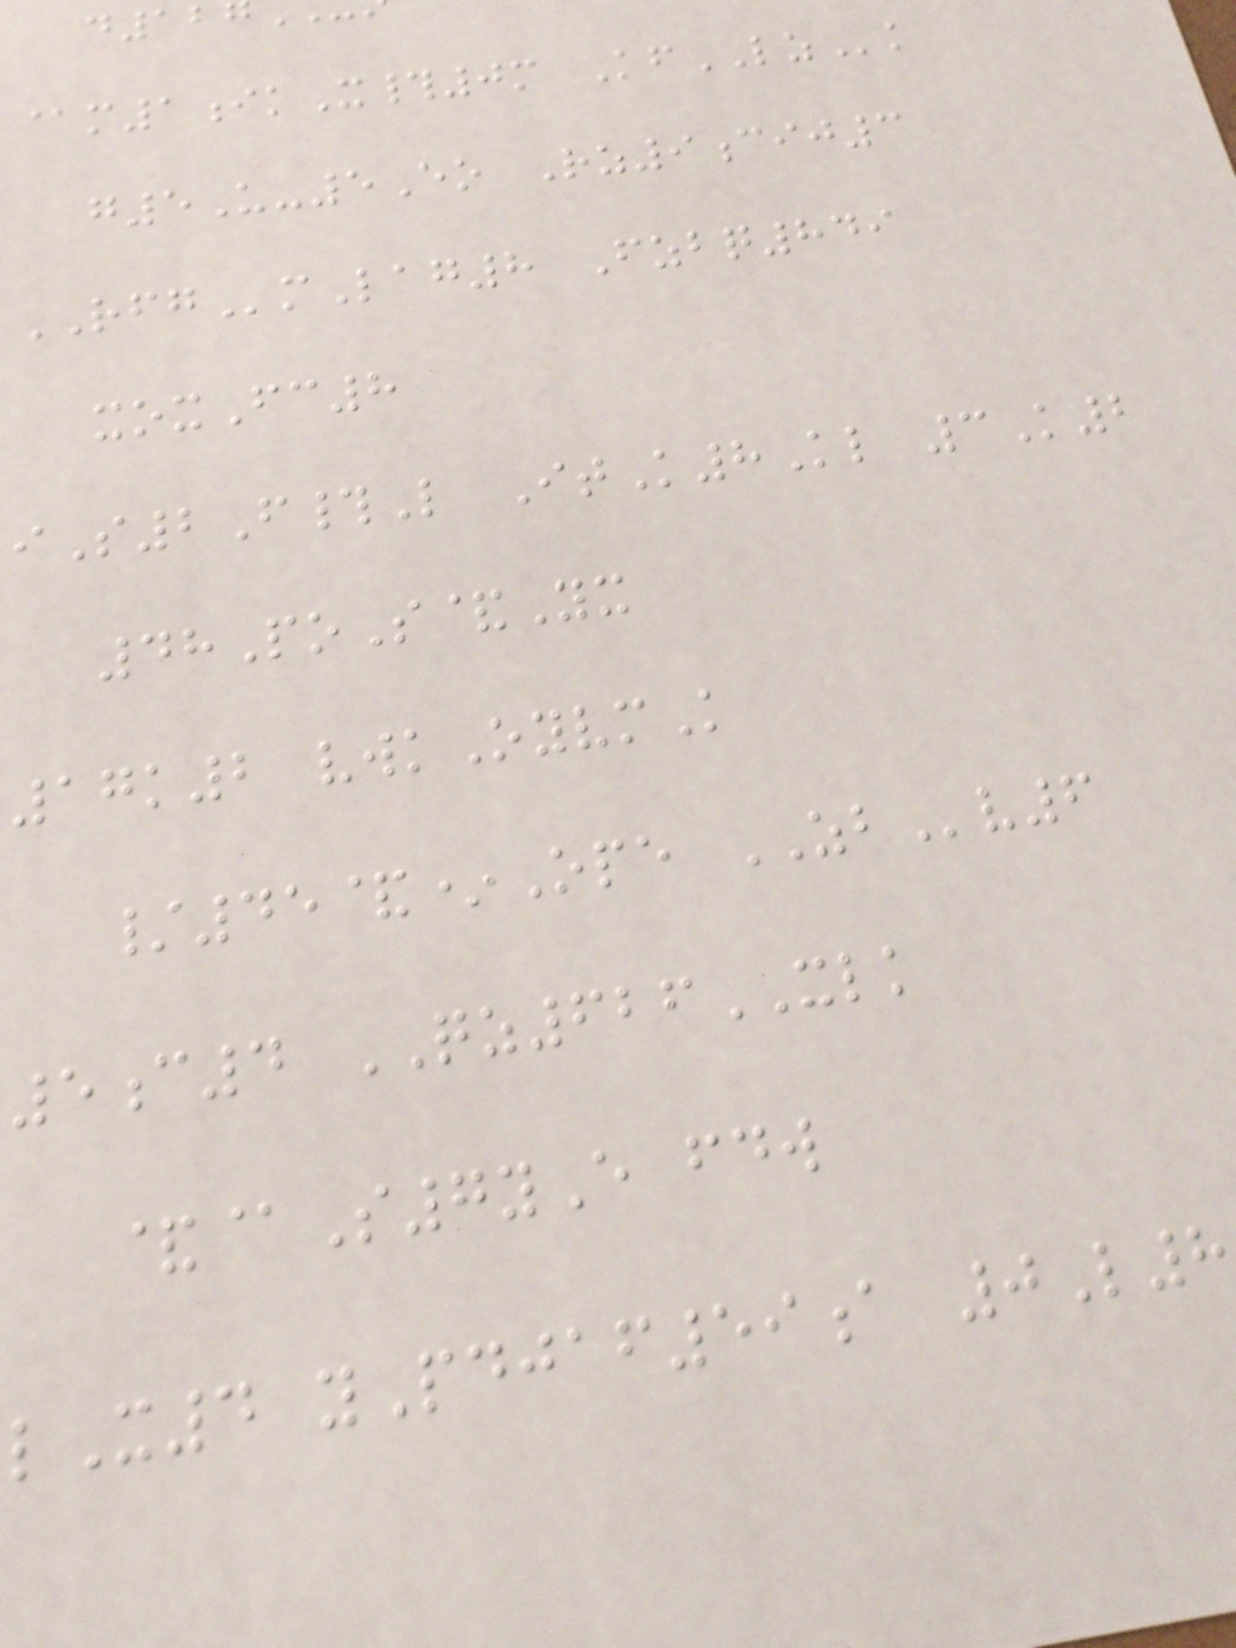d12
@m1ikX#0m KfLZk
g5U-5Eo Rz9cij3
RFGmLag8 Fzbq849
xoxFc8
iS2F#L ItK8Kl 3K2
48PoS&Yx
17k2 vwkOyvmK
/45&*Ope ZBv6
5c4 QZ626XLK
&@S7yE fdw
lX4 yPdjaf59a 0L8
